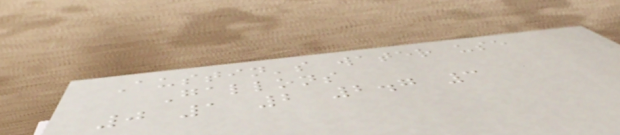Austin's water use
Gallons
0 1 2 2.7 3
